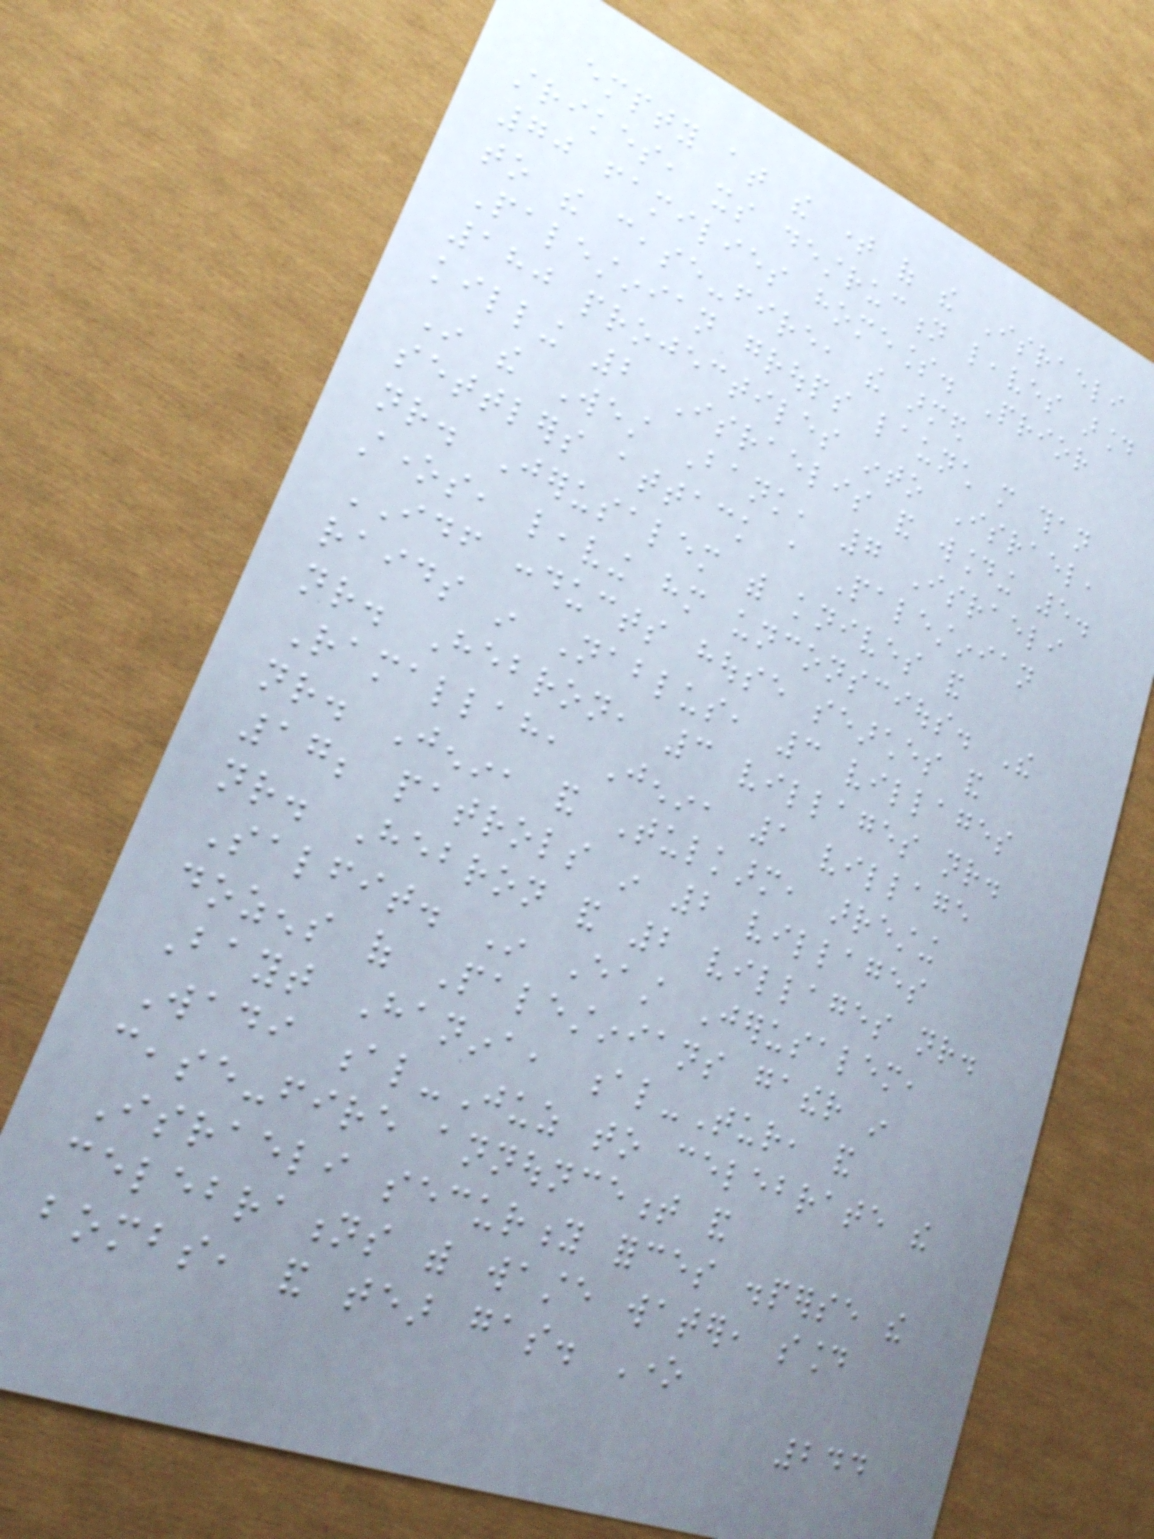empty at the time of the Israeli
strikes, its destruction leaves around
70 families homeless. Prior
to the cease-fire, the armed
Palestinian groups launch more than
180 projectiles into Israel,
killing 2 Israelis and wounding 5.
In the West Bank, 7 Israeli
settlers attack a Palestinian
nr. Jerusalem with knives and
stones, leaving him unconscious. The
IDF conducts house searches and
raids in Nablus, 3 villages
nr. Hebron, 3 villages nr.
Ramallah, Jenin, 1 village
nr. Jenin, and Tulkarm, arresting
17; patrols in 2 villages
nr. Hebron and 2 villages nr.
Salfit. In East Jerusalem,
dozens of Palestinians gather in
Bayt Hanina, al-Tur, and
Wadi al-Juz to celebrate the
cease-fire announcement and
Israeli security forces disperse the
celebrations with waste water, sound
bombs, and tear gas. One
244
